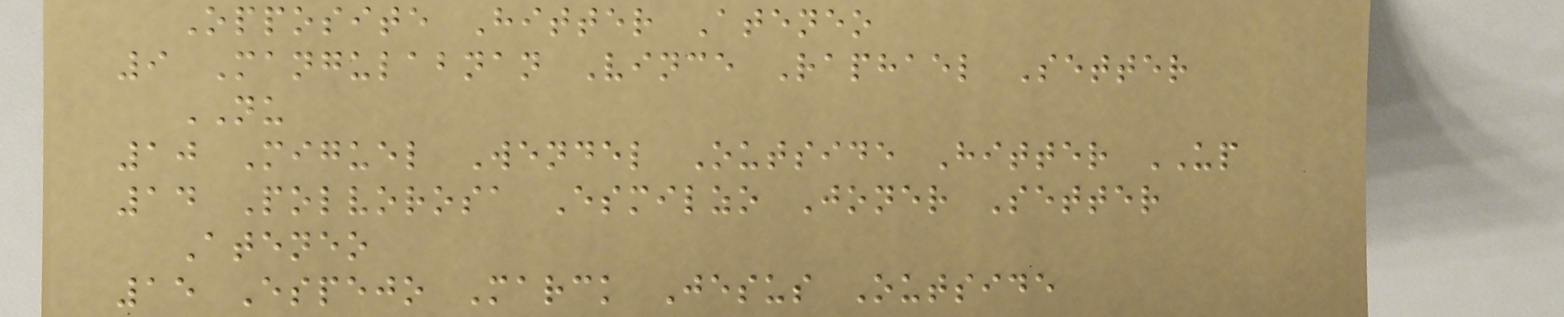Opposite Hitter Ateneo
9 Mangulabnan Vince Raphael Setter
NU
10 Miguel Wendel Outside Hitter UP
14 Polvorosa Esmilzo Joner Setter
Ateneo
15 Espejo Marck Jesus Outside
